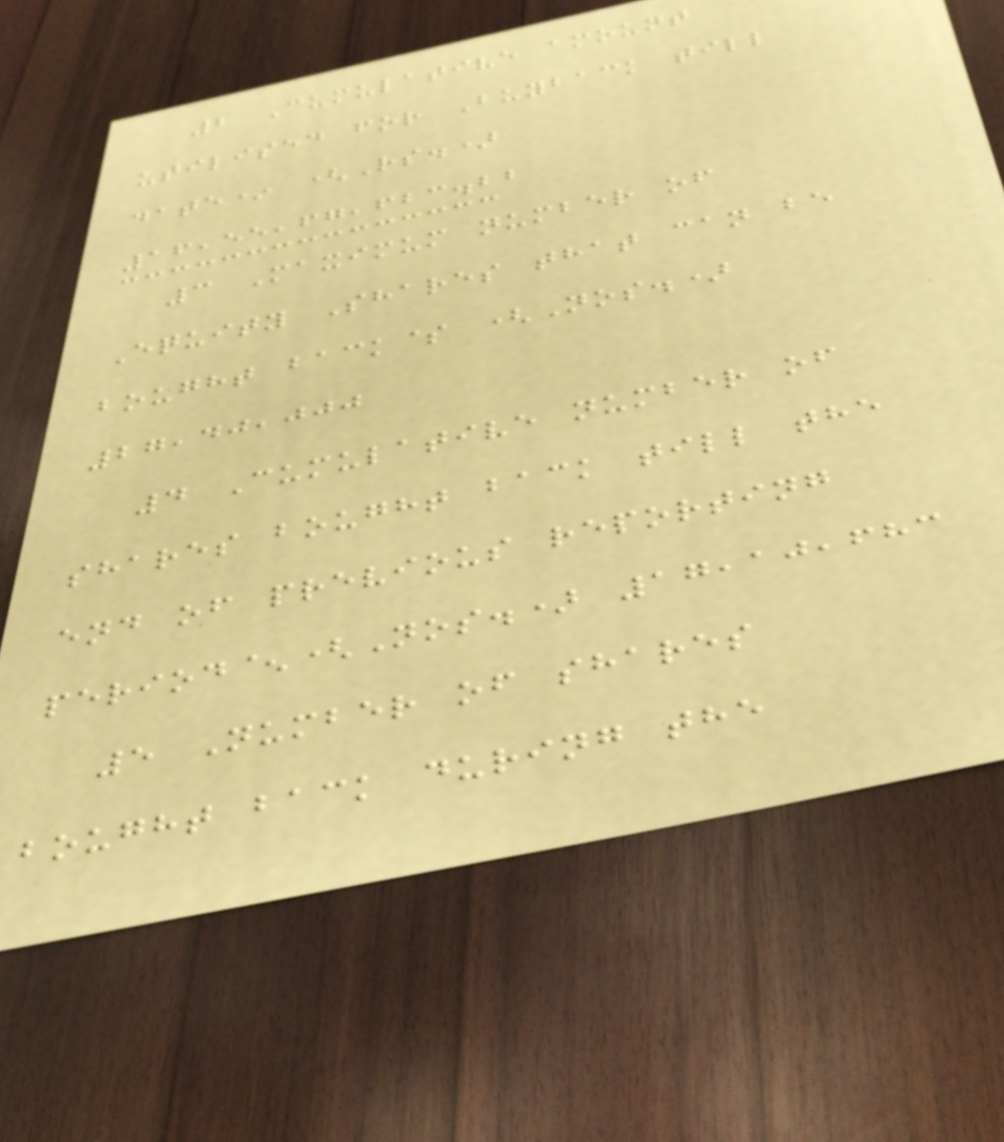2 Cumulative amount
utilised for Buyback till
date* (Rs.)
16,55,67,623.22
3 Maximum number of
Equity Shares that can be
bought back$ (Nos.)
27,40,000
4 Cumulative number of
shares bought back till the
end of previous reporting
period^(Nos.) 17,10,683
5 Number of shares
bought back during the
